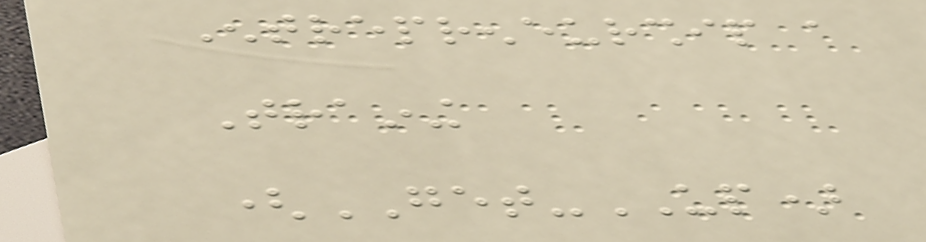Entrepreneurship a
Training
(GET-UP)
